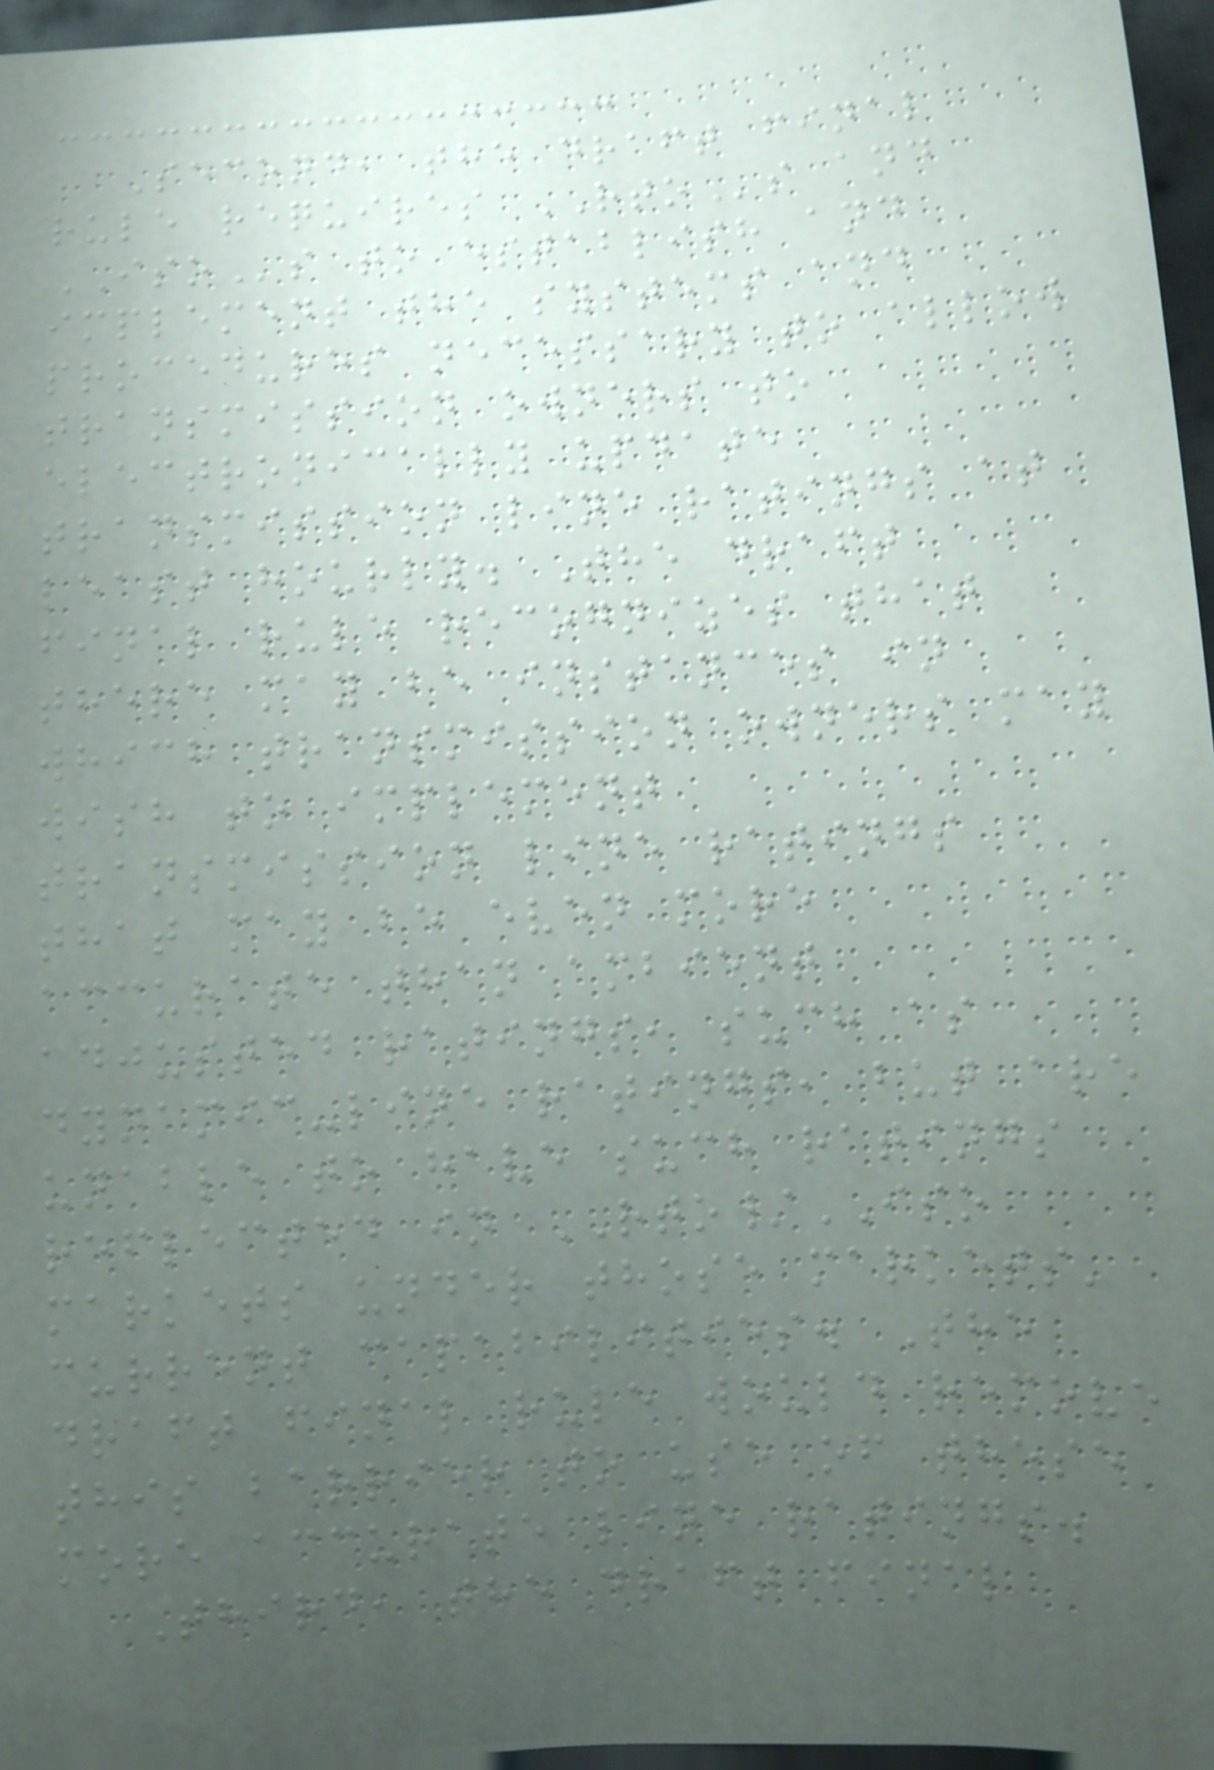Second, the draft final
rule requires RTOs and
ISOs to establish and
implement the systems and
procedures necessary to allow
transmission owners to
electronically update
transmission line ratings at
least hourly. The draft
final rule recognizes that
there may be instances in
which transmission owners may
wish to implement
transmission line ratings
that may be even more
accurate than ambient
adjusted ratings, such as
dynamic-line ratings, but are
unable to have such ratings
reflected in RTO/ISO
markets under those markets'
current capabilities. The
draft final rule would remove
this barrier to use of these
more accurate line ratings.
Third, the draft final
